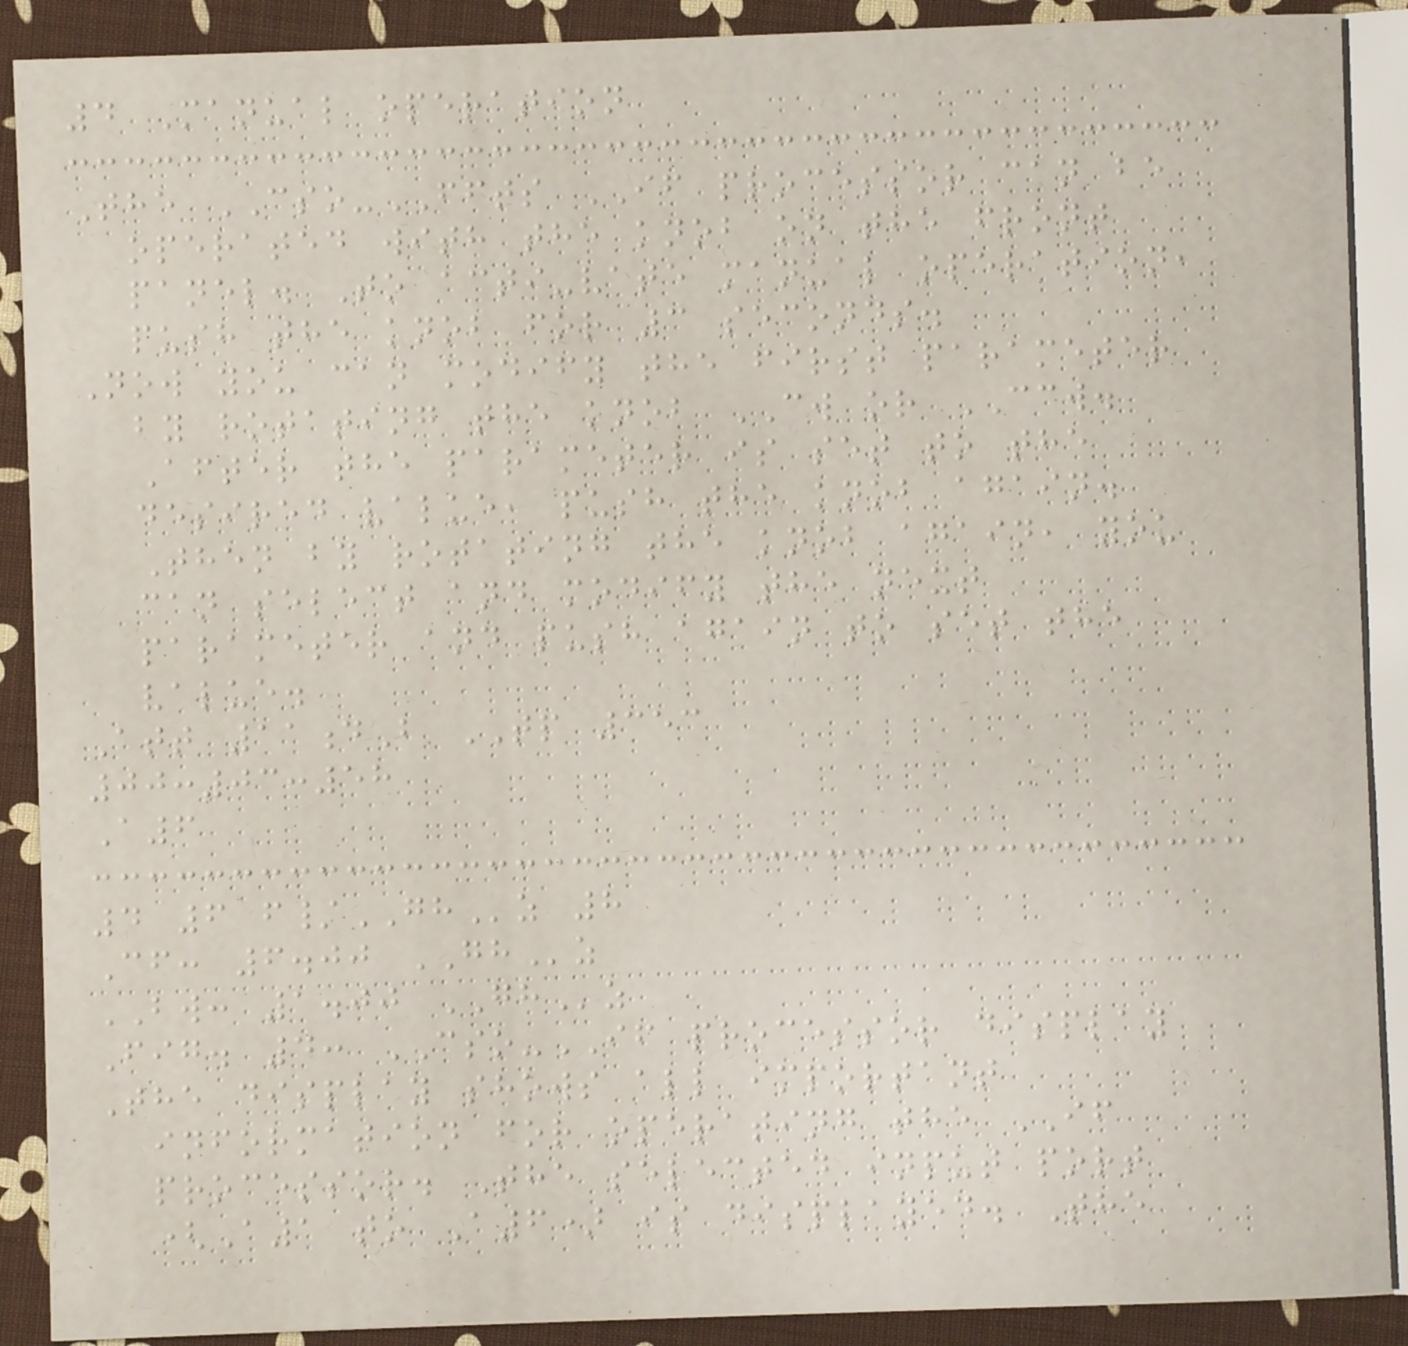4 Manual operation
The CSO-FFTS IF processor can be
operated with the knob on the front
panel. To acti-vate manual operation,
push the knob for 3 seconds.
Now you can modify the first parameter
by rotating the knob CW or CCW.
After the parameter is set to the
desired value, push the knob again.
Then by rotating the knob again, you
can select and modify the next
parameter and push again to set the
value.
Att 11dB TP 353
00:03:58
A6
4 6 f/GHz 8
Cf: 6.00 GHz
BW: 1.00 GHz
Fig. 4: CSO-IF processor display
The display shows all important
information for operating the IF
processor. The selected input port
(A1 to A6) is displayed. The
